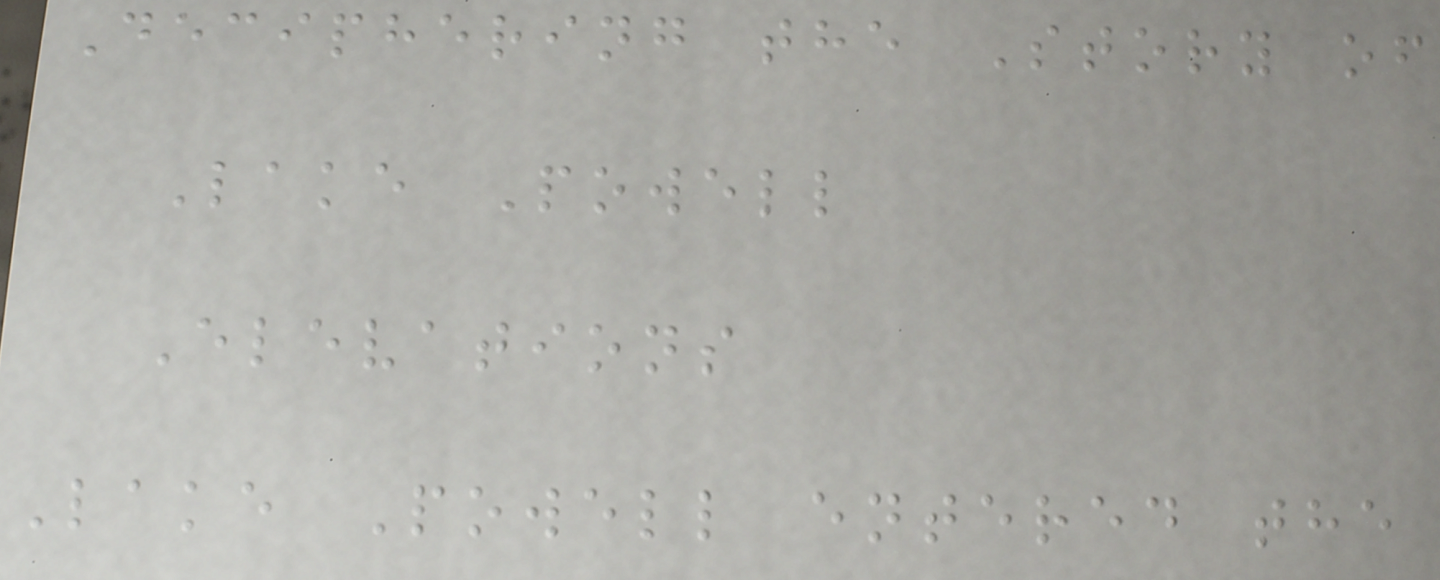Deciphering the Story of
Lake Powell
Elevations
Lake Powell entered the
